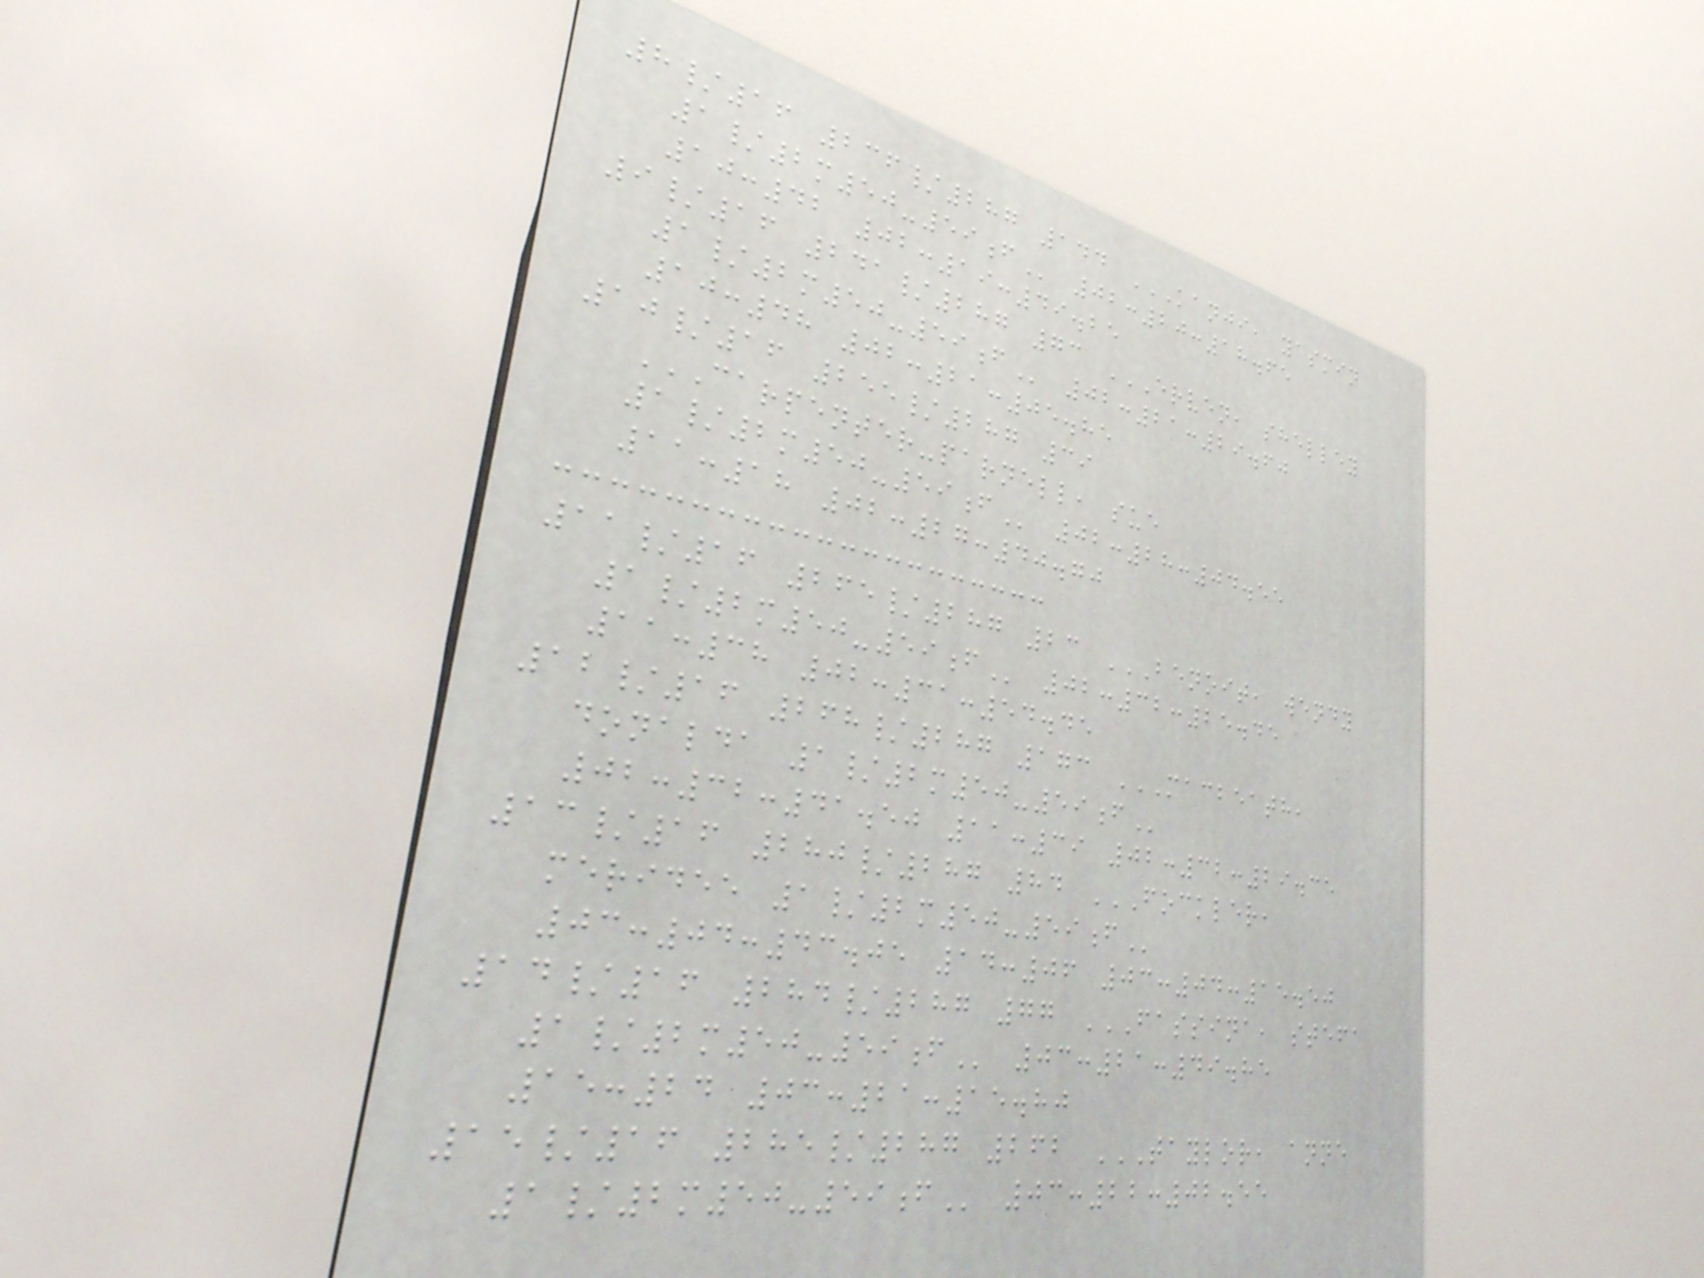8/16 236/287 144 KANJI, YASMIN
1/2M50-59F 02:20:18.65
10:42 02:19:49.25
9/16 241/287 73 ERVEN, SHELLEY
1/2M50-59F 02:21:29.60
10:48 02:21:05.85
10/16 255/287 39
CARPENTER-PARNELL, SUE
1/2M50-59F 02:28:04.55
11:18 02:27:40.70
11/16 265/287 23 BENOIT, WENDY
1/2M50-59F 02:32:25.45
11:38 02:31:54.45
12/16 268/287 173 MACBEATH,
DONALDA 1/2M50-59F
02:32:41.50 11:39 02:32:29.35
13/16 280/287 84 FOCKLER,
MERIDEE 1/2M50-59F
03:04:43.05 14:06 03:04:15.50
14/16 284/287 77 FASSINA, STEFA
1/2M50-59F 03:21:49.85
15:24 03:21:15.80
15/16 285/287 262 TAYLOR, ANNE
1/2M50-59F 03:22:02.55
